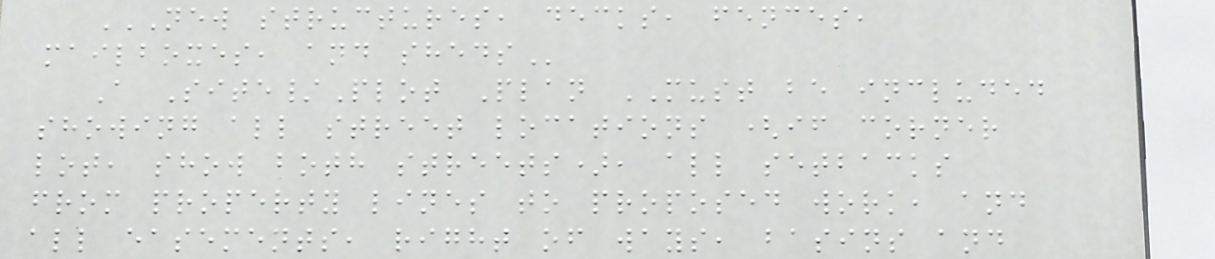NEW STRUCTURES, DECKS, FENCES,
MAILBOXES, AND SHEDS
A Site/Plot Plan MUST be included
showing all street locations (if corner
lot, show both streets), all setbacks
from property lines to proposed work, and
all easements, right of ways, basins and
